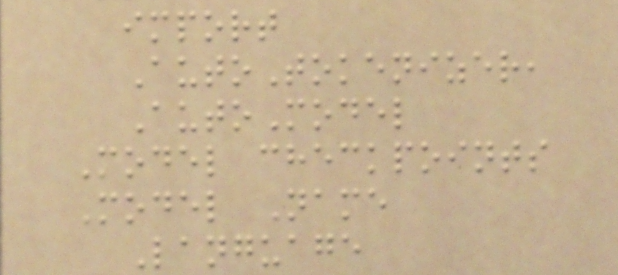import
AutoTokenizer,
AutoModel
Model checkpoints
Model Name
Language
